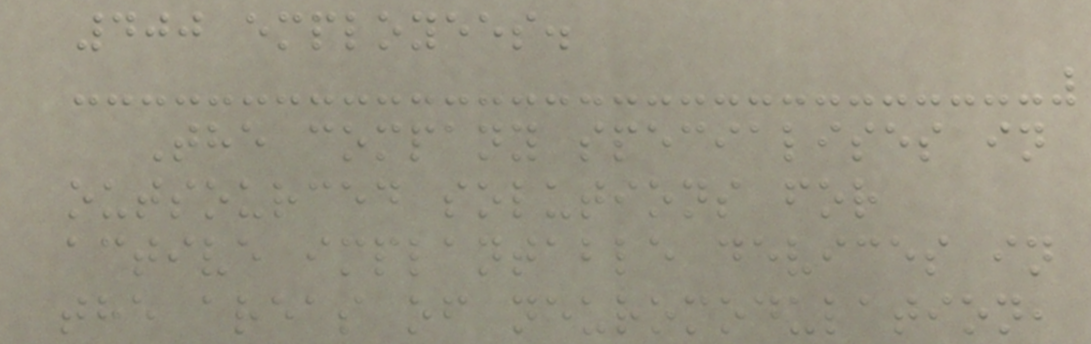400 employees.
The company specialises in
outsourced solutions for
active implantable devices in
the areas of neuromodulation,
